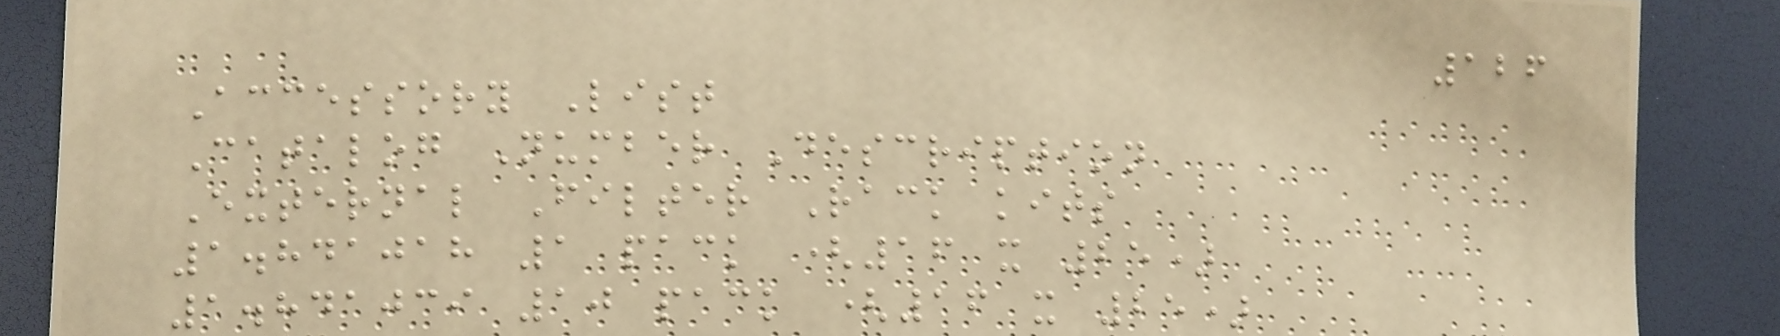126
Accessory List
Catalog Number Description
External Filter Rack kits
1.841018 1 pack (16 x 25)
1.841039 10 pack (16 x 25)
